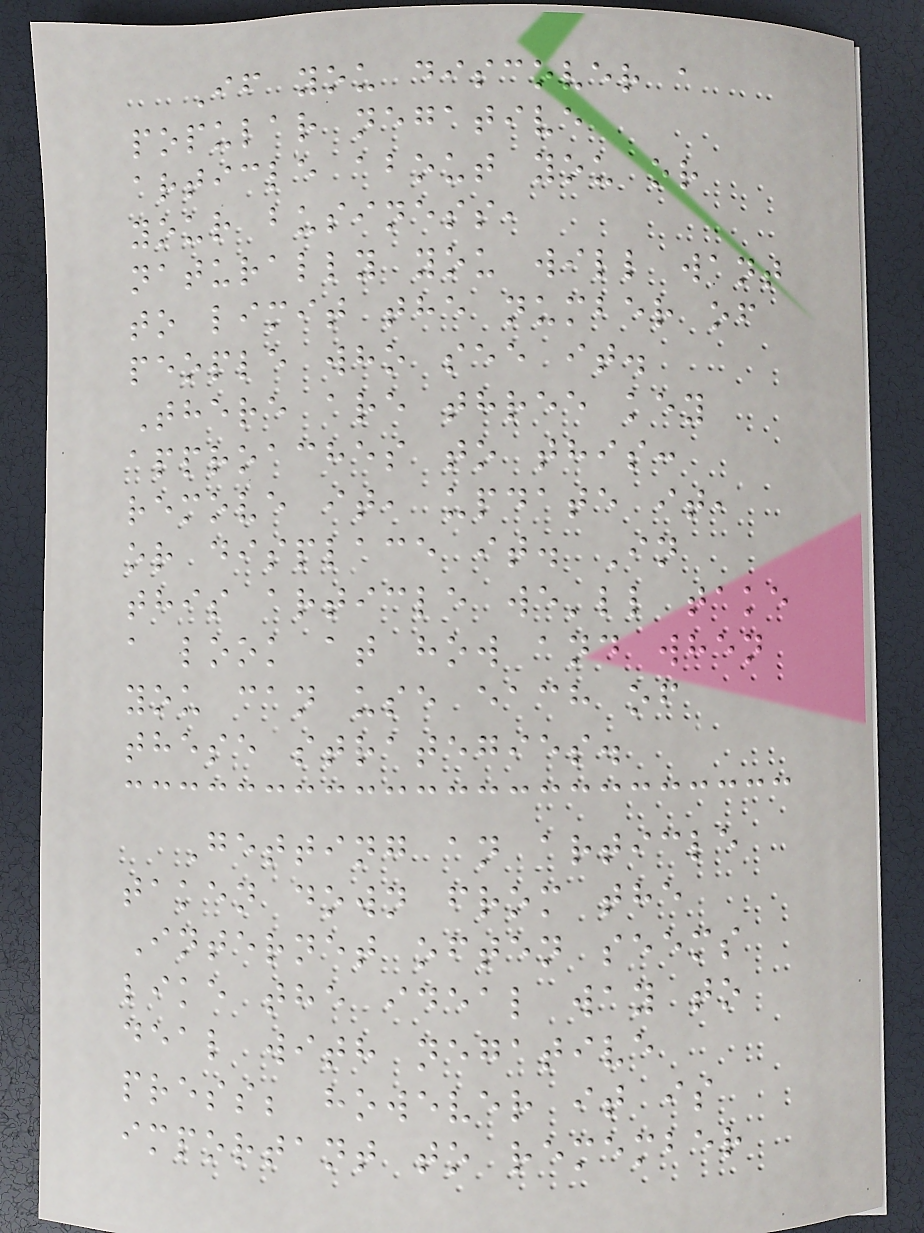If you discover a
popular negative
article about you or
your business,
naturally you will want
to limit the number of
people who see it.
There are three key
approaches to this:
remove it, update it,
or displace it. In
this article we'll take
a look at how and when
you can use each of
these strategies.
Getting an article
taken down from the
Internet often seems
like the ideal way to
deal with negative
press; however it is
important to remember
